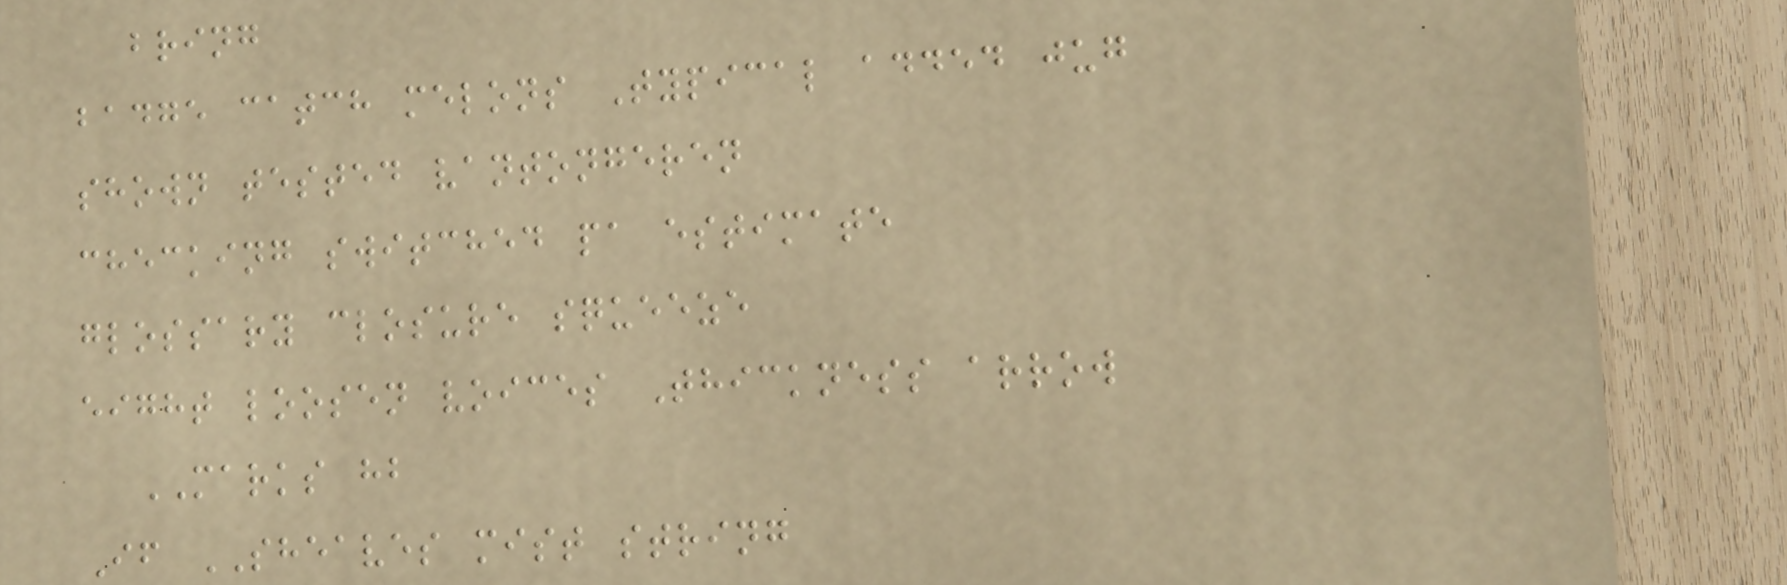bring
badge catch melons Typical added jug
shown tested vantongeren
checking switched pa estimate
glossary closure squeeze
eight loosen voices Thickness arrow
MARKS hb
If SHEAVES mist string
